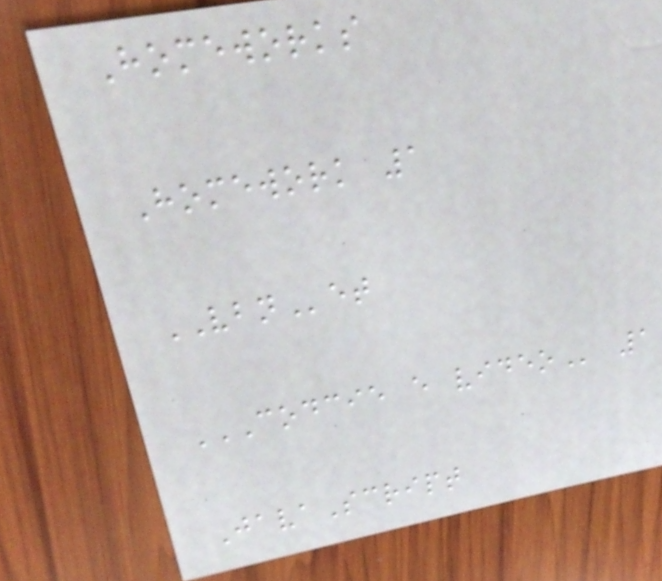Homeworks
Homework 1
VBNet
CODCIE E VIDEO 1
JavaScript
